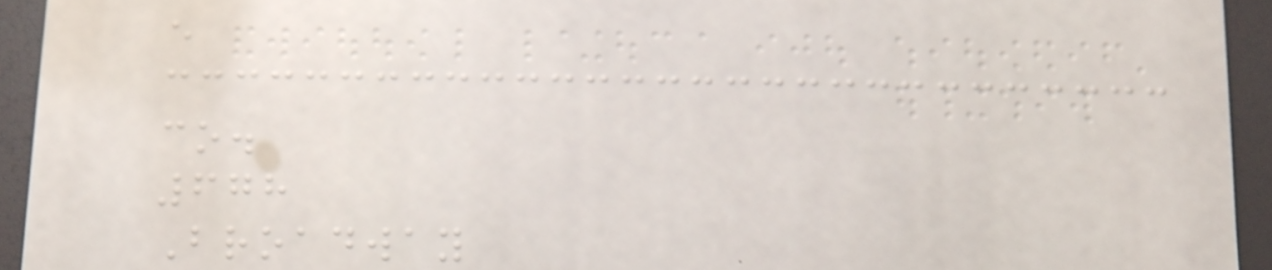e
co.
678
Broadway
